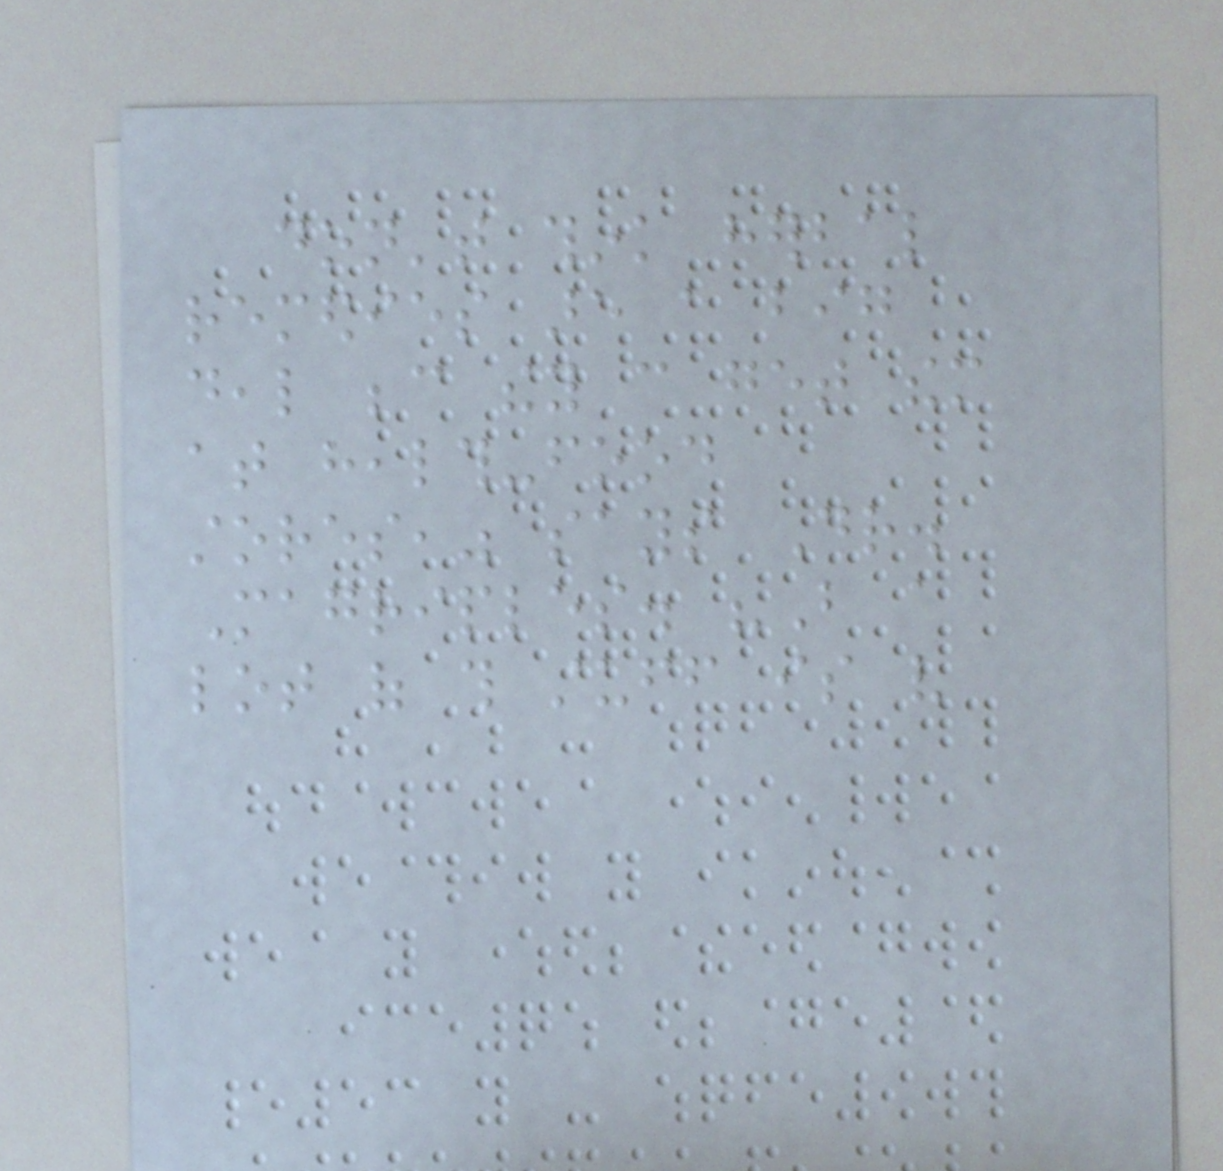don't think herbal
remedies are a big
deal because they can get them
at health-food
stores," says Dr.
Magriples. "But a
lot of this stuff is very
